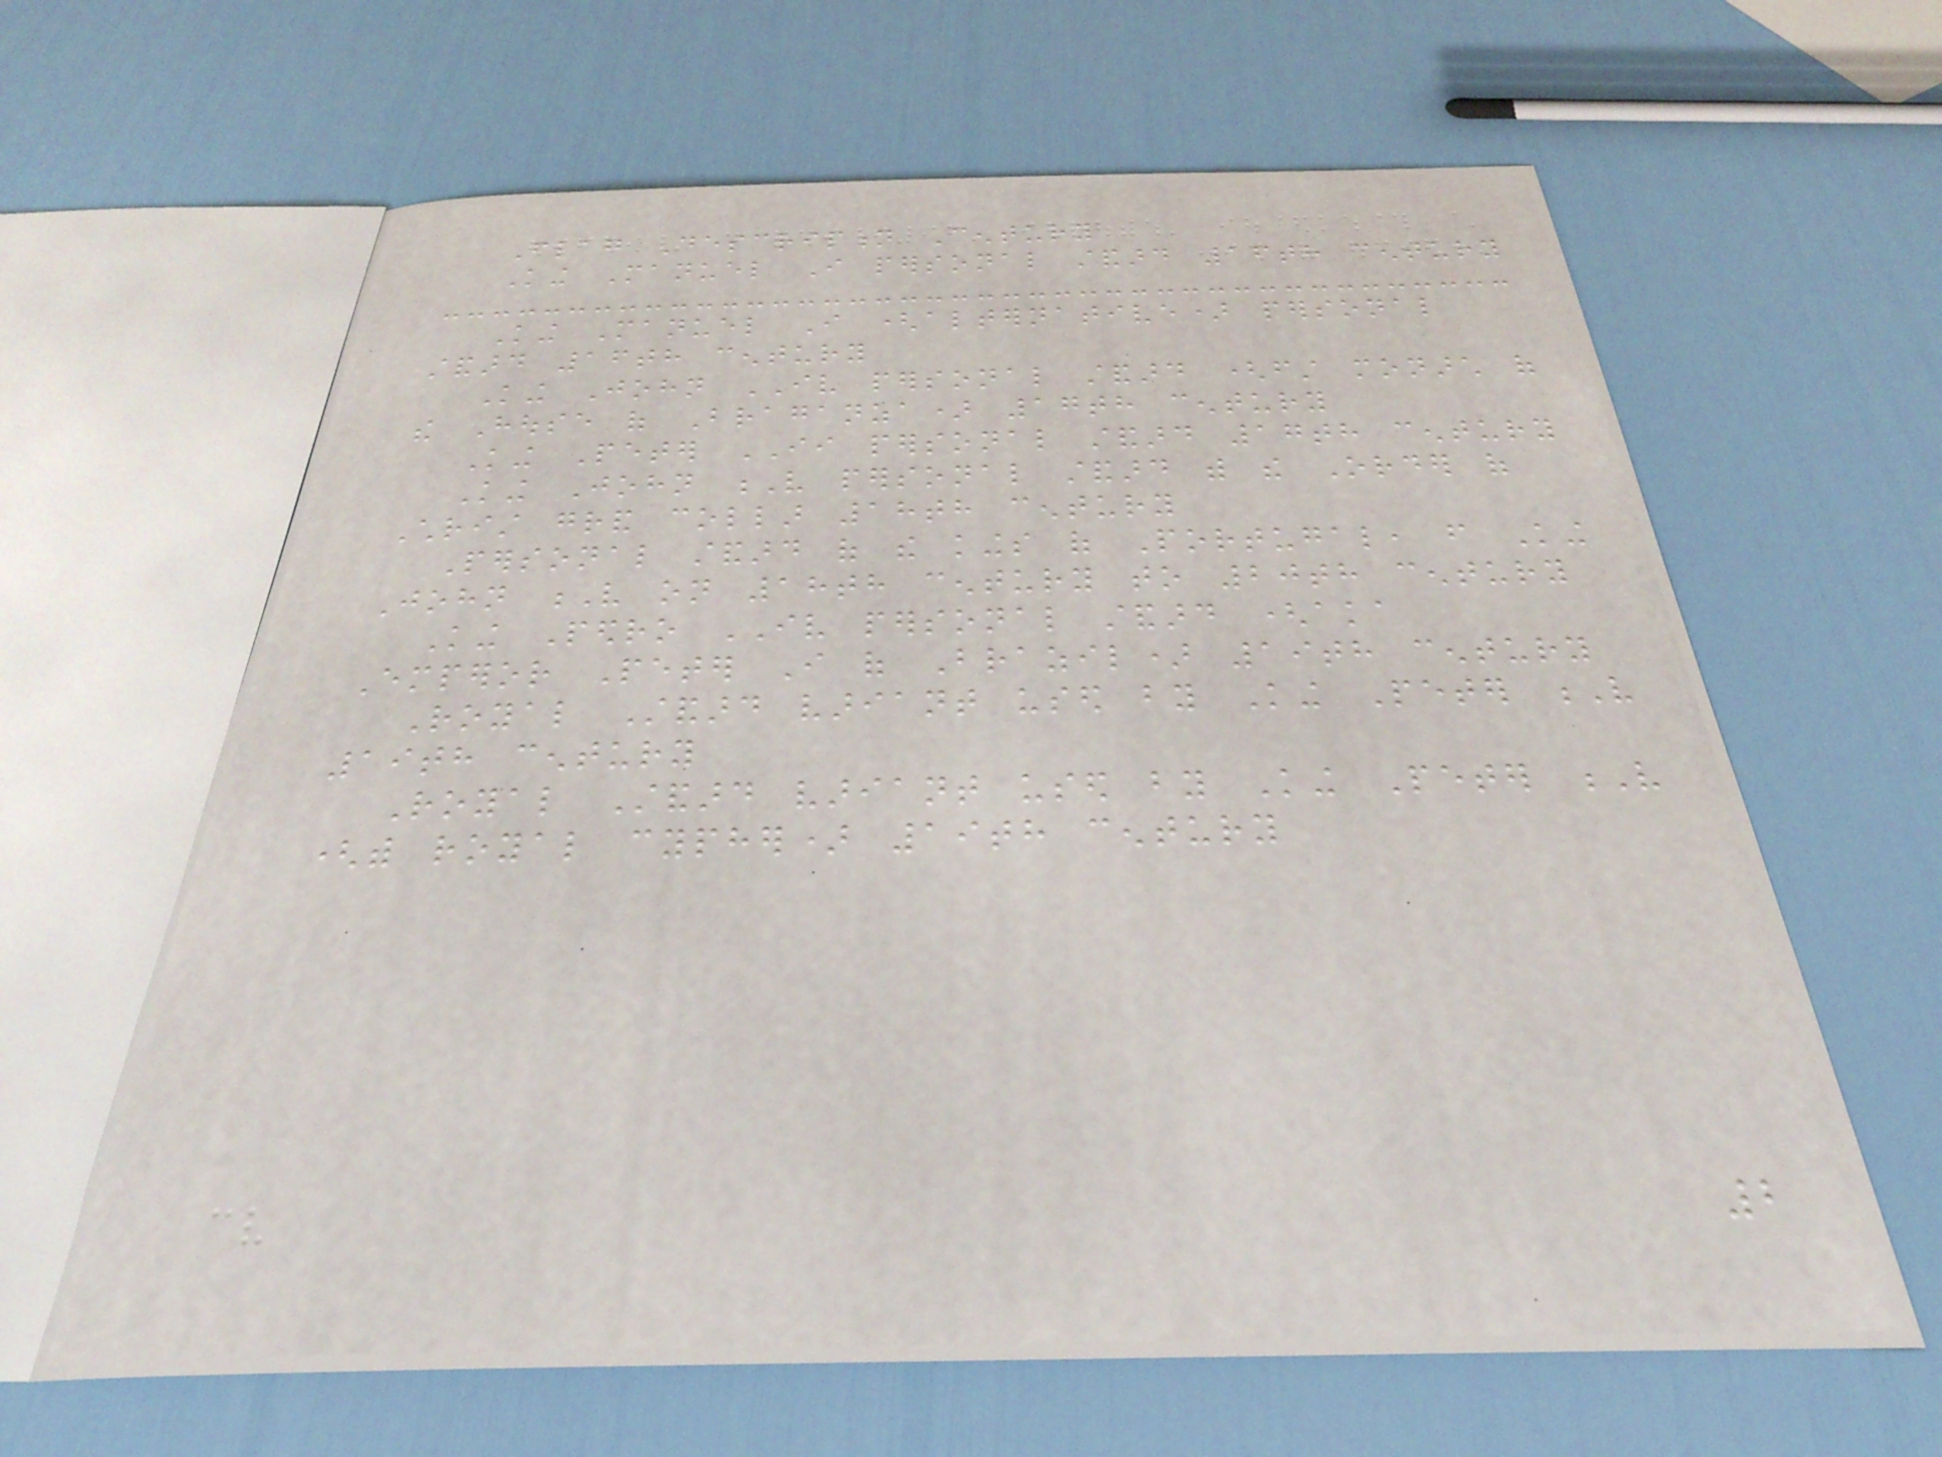Flag Description Century
King Manuel I personal standard 16th century
King Manuel I (alternative) personal
standard 16th century
King John IV personal standard (first monarch of
the House of Braganza) 17th century
King Peter II personal standard 17th century
King John V personal standard with the Order of
Christ grand collar 18th century
Personal standard of the kings of Portugal, from King
John V on 18th century to 20th century
King Pedro IV personal standard (aka
Emperor Peter I of Brazil) 19th century
Royal Standard variant used by King Peter V
19th century
Royal Standard variant used by King Peter V
(with royal cypher) 19th century
2
